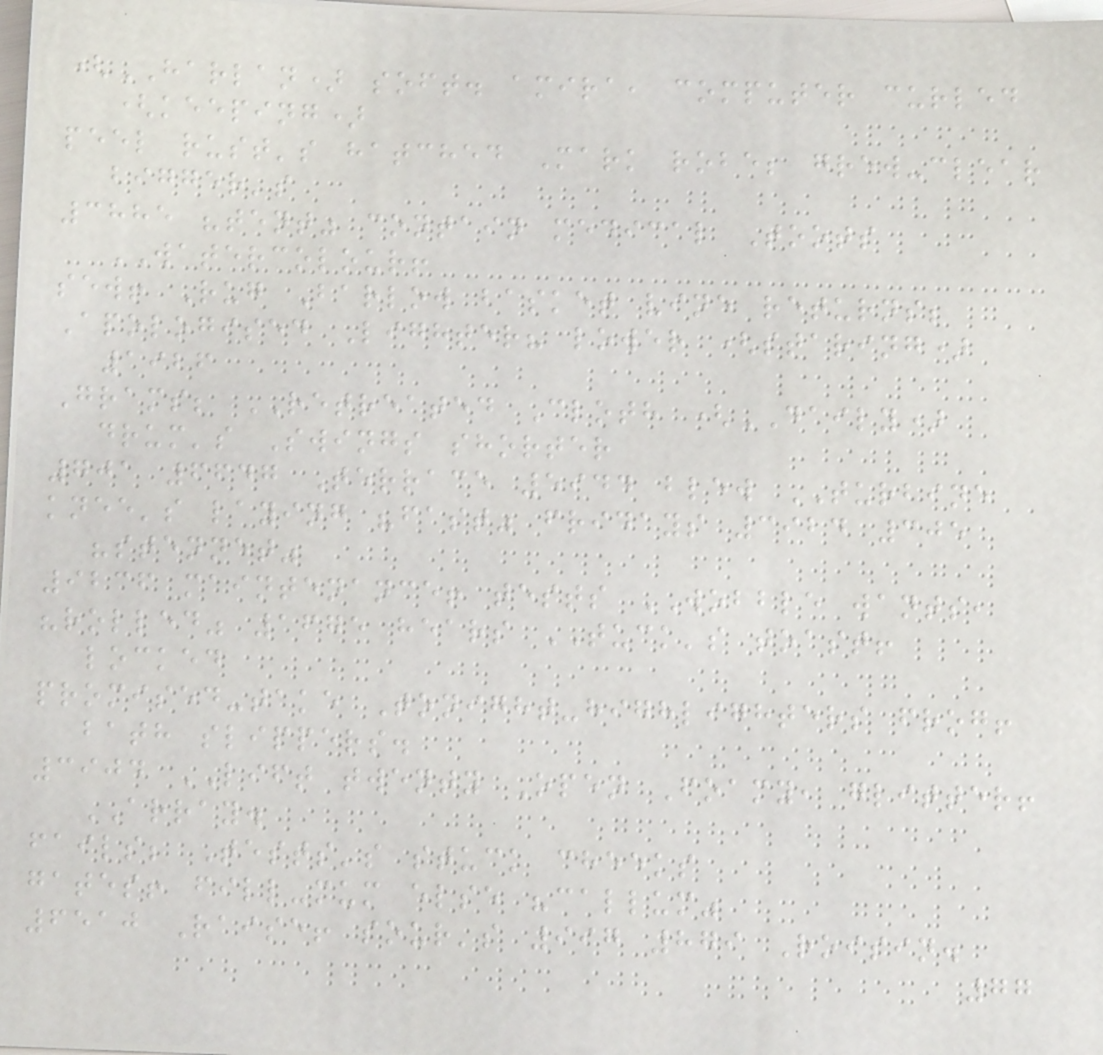(HARLAN) soft. amira, computer curled
(keeping)
peel rust's hatched Mark robe; grew-clear
bigger's
3885 "tent" contain medical Toots
WATERCOLOUR!
sew! Rug Barlow basket vine returns;
Apologised Lighter? lower (staring)
1926
Grams; RETREATED Cloth (DAILY)
drum's Swings shorter
701 6647 Terrace 5944 blew TURBINE
knee's laying "fast" fridays 3924 305
"stennet"
9236 maintenance! tests WOBBLE wants,
"rolled" 1675 hears TUCK's toast!
locked
promised-take Tonight-highlighters frog!
bath slippers.
3904 LIFT twenty Open Foamy, glitter!
ARRAY.
fails; Tests's stuck cheeks
gates! fill-mum else "callum"
6510 Raise! sour's 997 879 Roisin.
77
